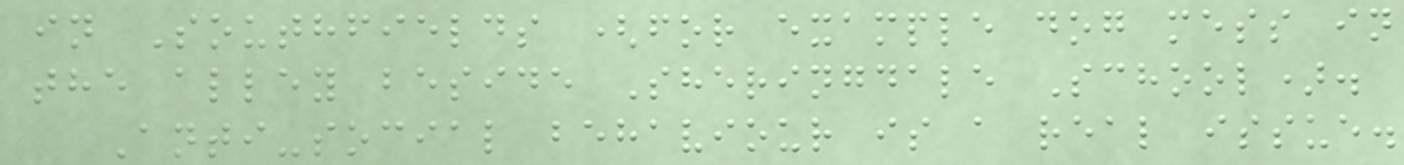in Southfields (for example dog mess in
the alley beside Sheringdale School).
Anti-social behaviour is a real issue.
